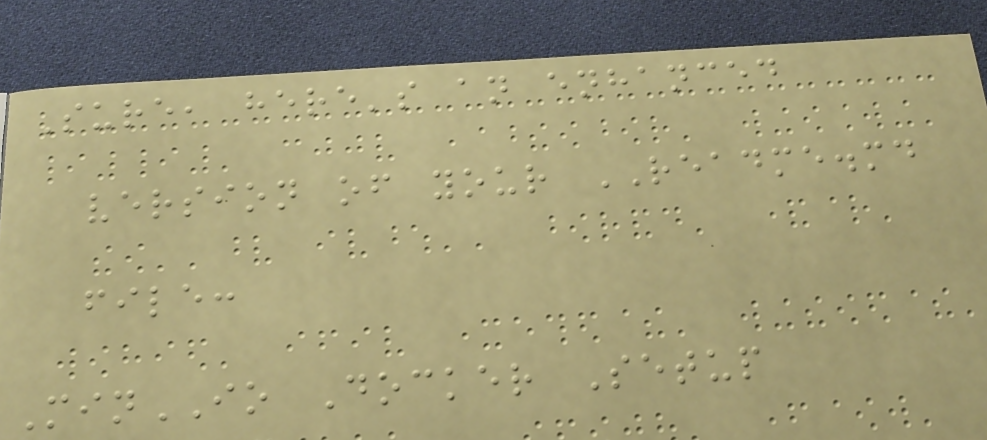Sure, here's an enhanced
version of your README.md
file:
MinIO Docker Setup
